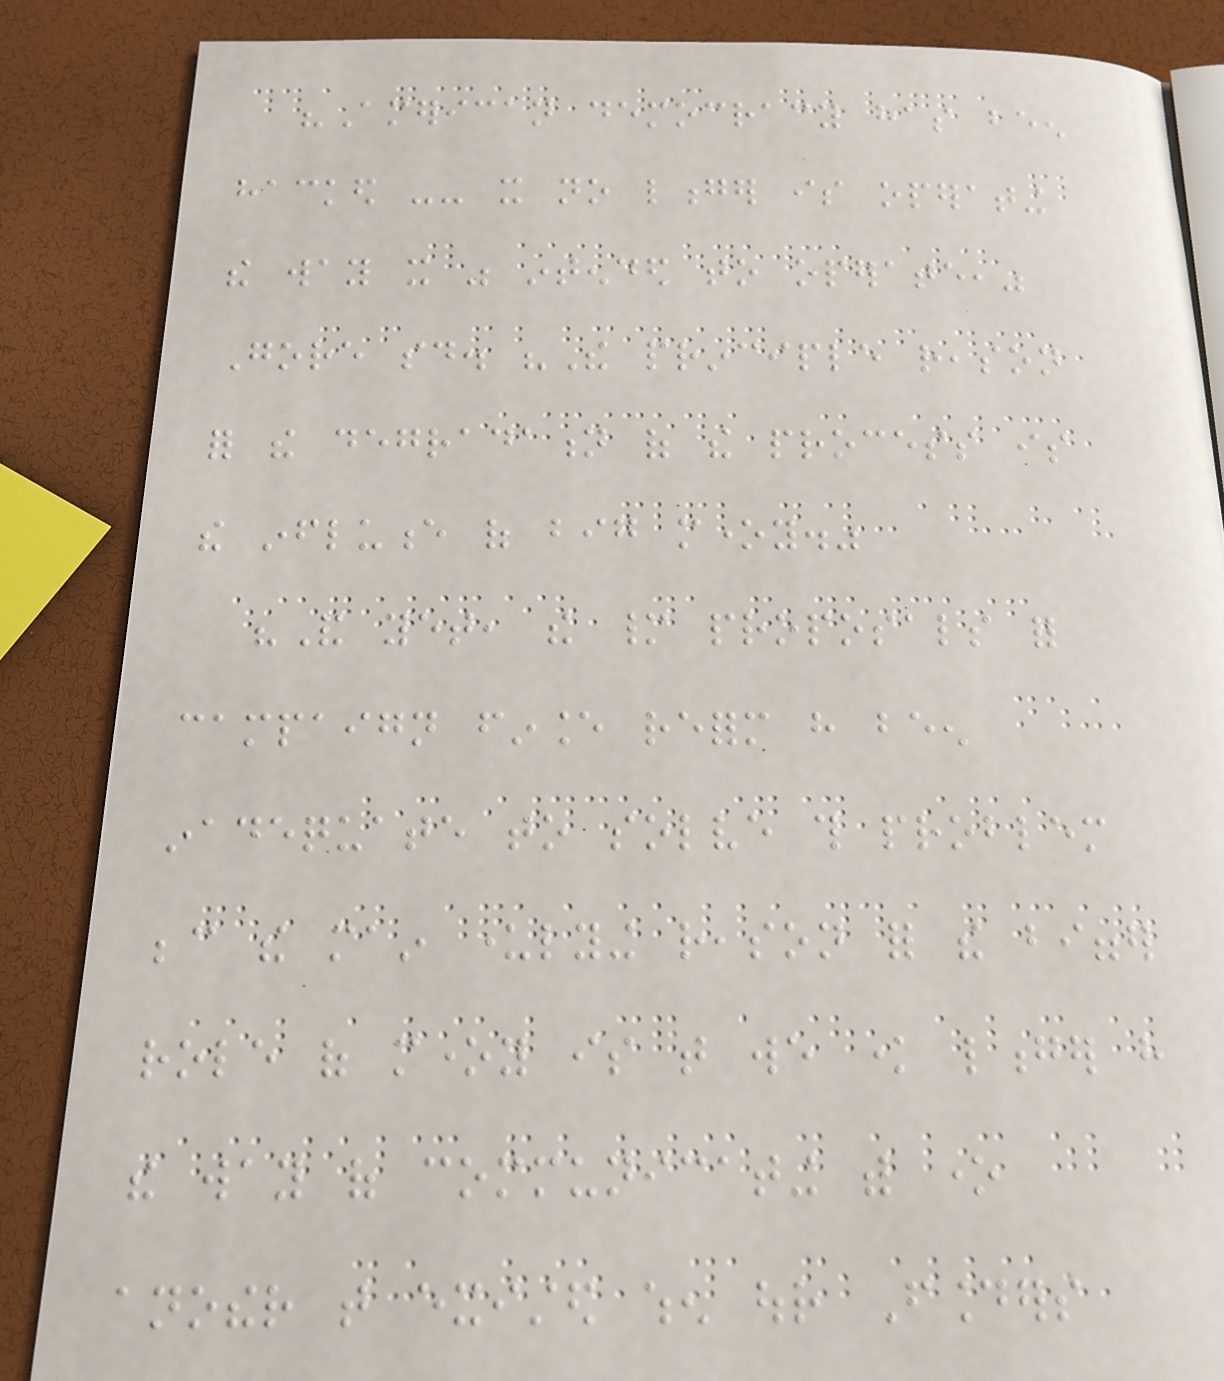"American democracy has been
hacked -- it no longer is operating
the way it was intended to operate,"
Gore said. "The principle reason
for the degradation of the process is
the influence of big money."
"And yet, the many proposals for
campaign finance reform have been
inadequate to solve this problem
because the main underlying reason for the bigger
role of money is that we know longer have
the way of communicating with one
another that existed when our Founders
